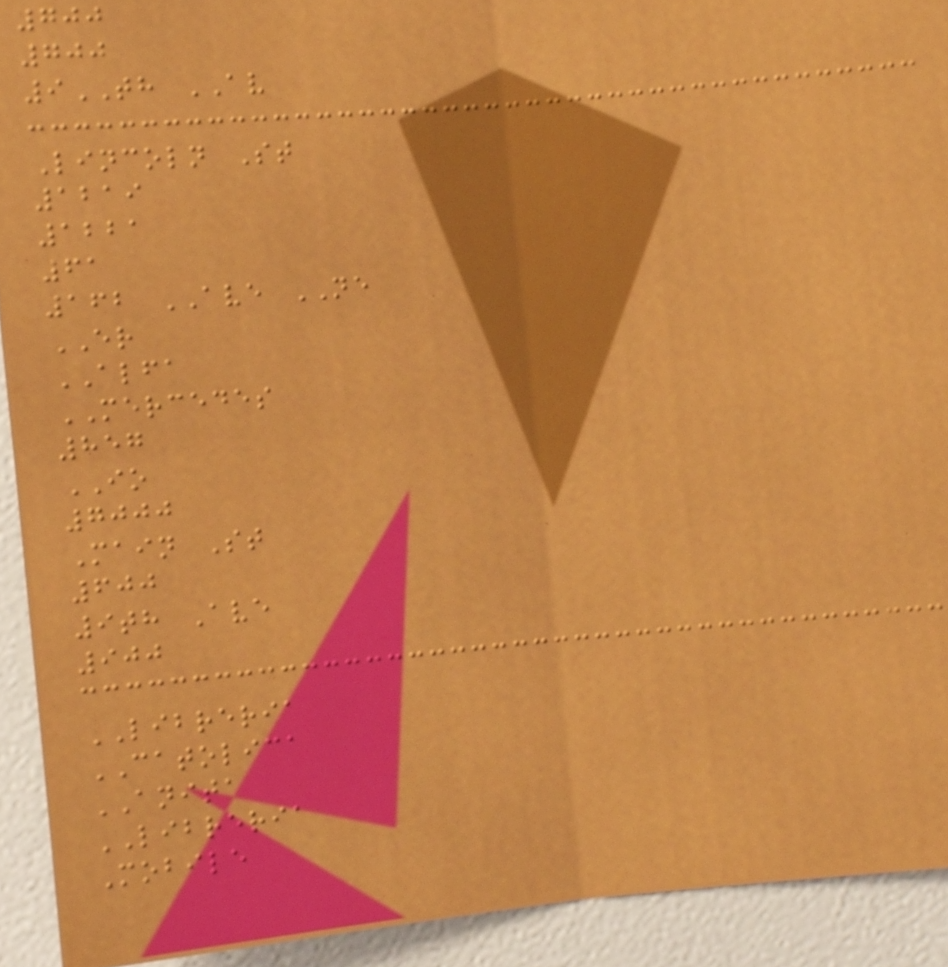700
700
9TH AV
Lincoln St
1219
1221
61
162 AVE NE
ER
ALFA
MERCEDES
857
IO
7000
Main St
600
9th Ave
900
LIBRERIA
CATOLICA
ANITA
LIBRERIA
Mobile
